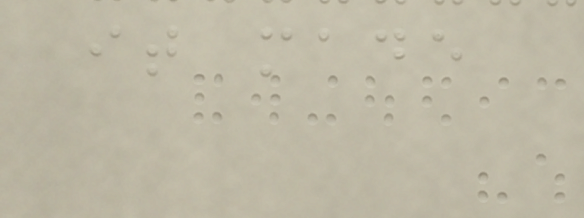it made
